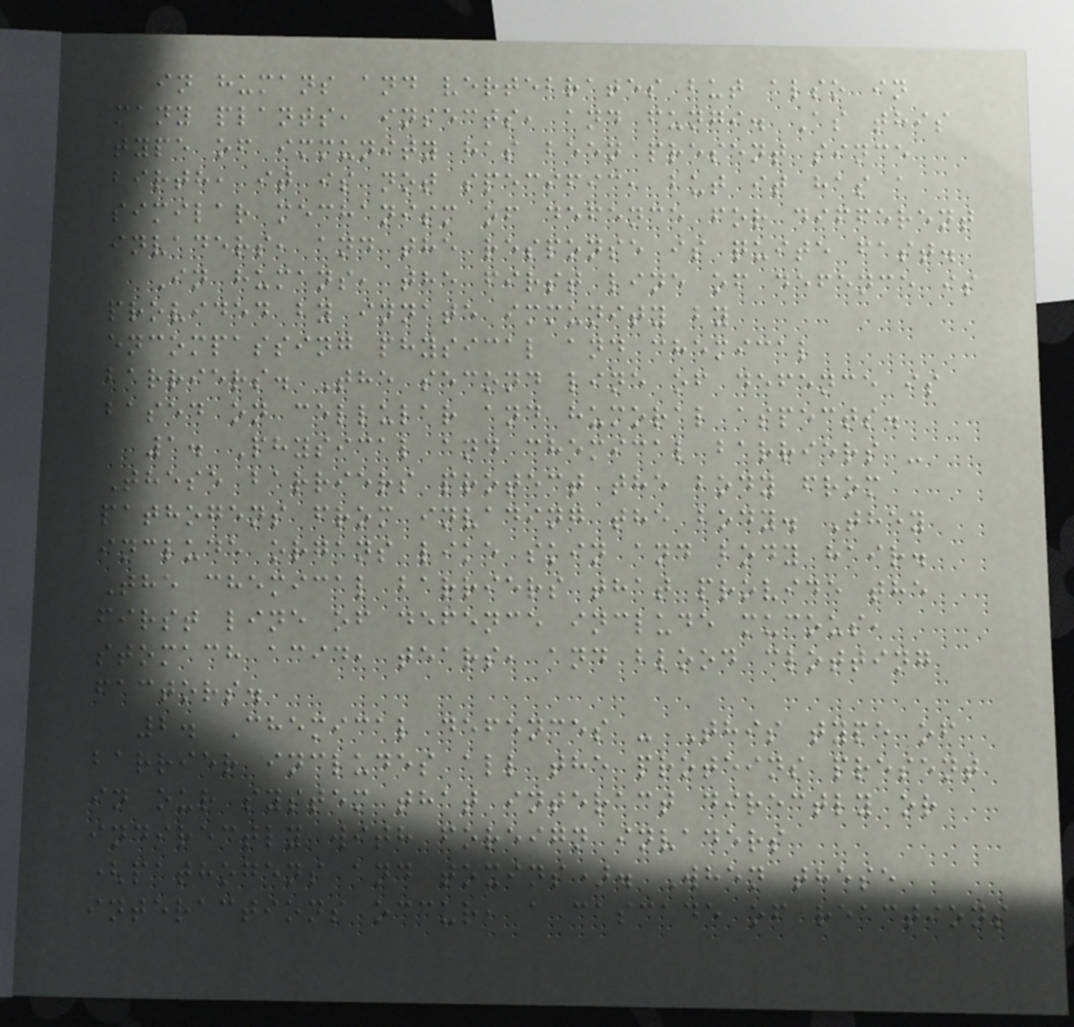in humans and vertebrates but also in
many plants, insects, and fungi. As this
type of immunity has been present since
birth, it is not specific, but it has a
similar mechanism of defence for different
invaders, and the response is quite fast.
In humans, the first line of defence is
provided by innate immunity by
encompassing physical and chemical
barriers. The second line of defence is
based on cellular and humoral aspects.
1. Physical and chemical barriers -
These barriers protect the body from
pathogens from invading the body. They
include organs like skin and body hair.
The chemical barriers that provide the
first line of defence include mucous,
stomach acid, tears, and blood clotting
factors.
2. Chemical defences - This type of
barrier includes all the proteins present
in our system that interact directly or
indirectly with foreign invaders
(pathogens and toxins). When these
interactions occur, a cascade of reactions
